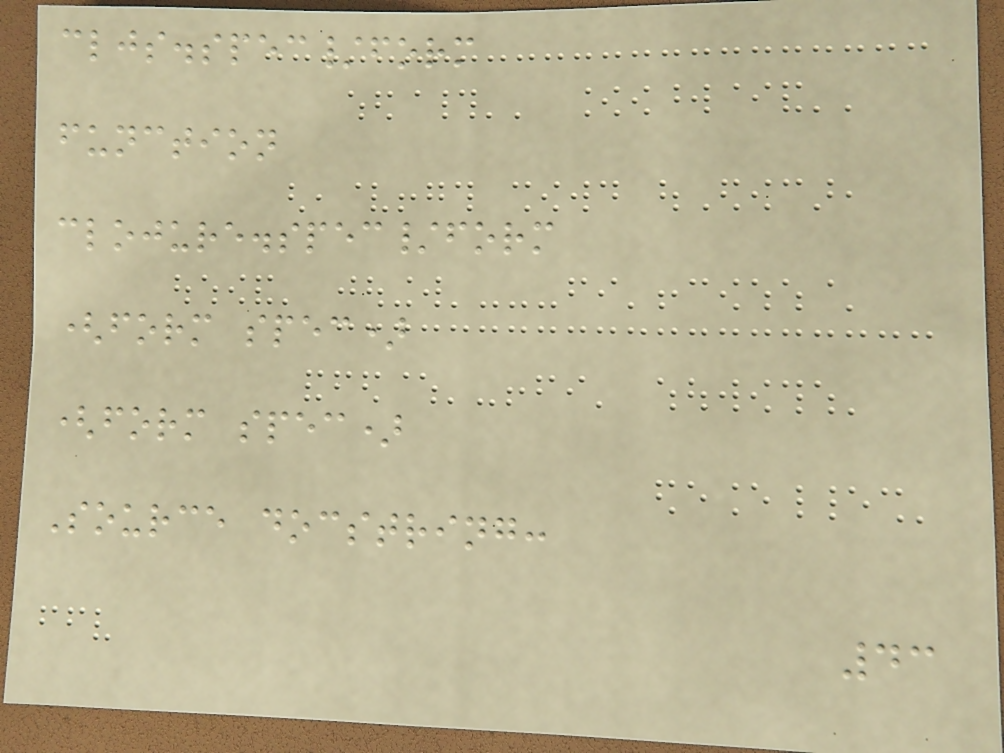cljs.spec/form
function
clojure.spec/form
(form spec)
(form spec)
Source docstring:
43
